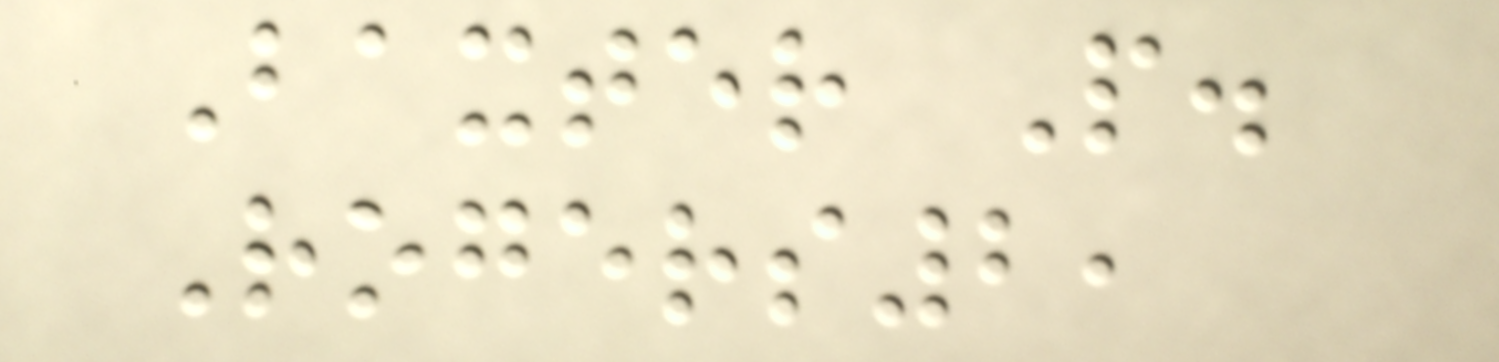Baxter P.
Rogers2,
